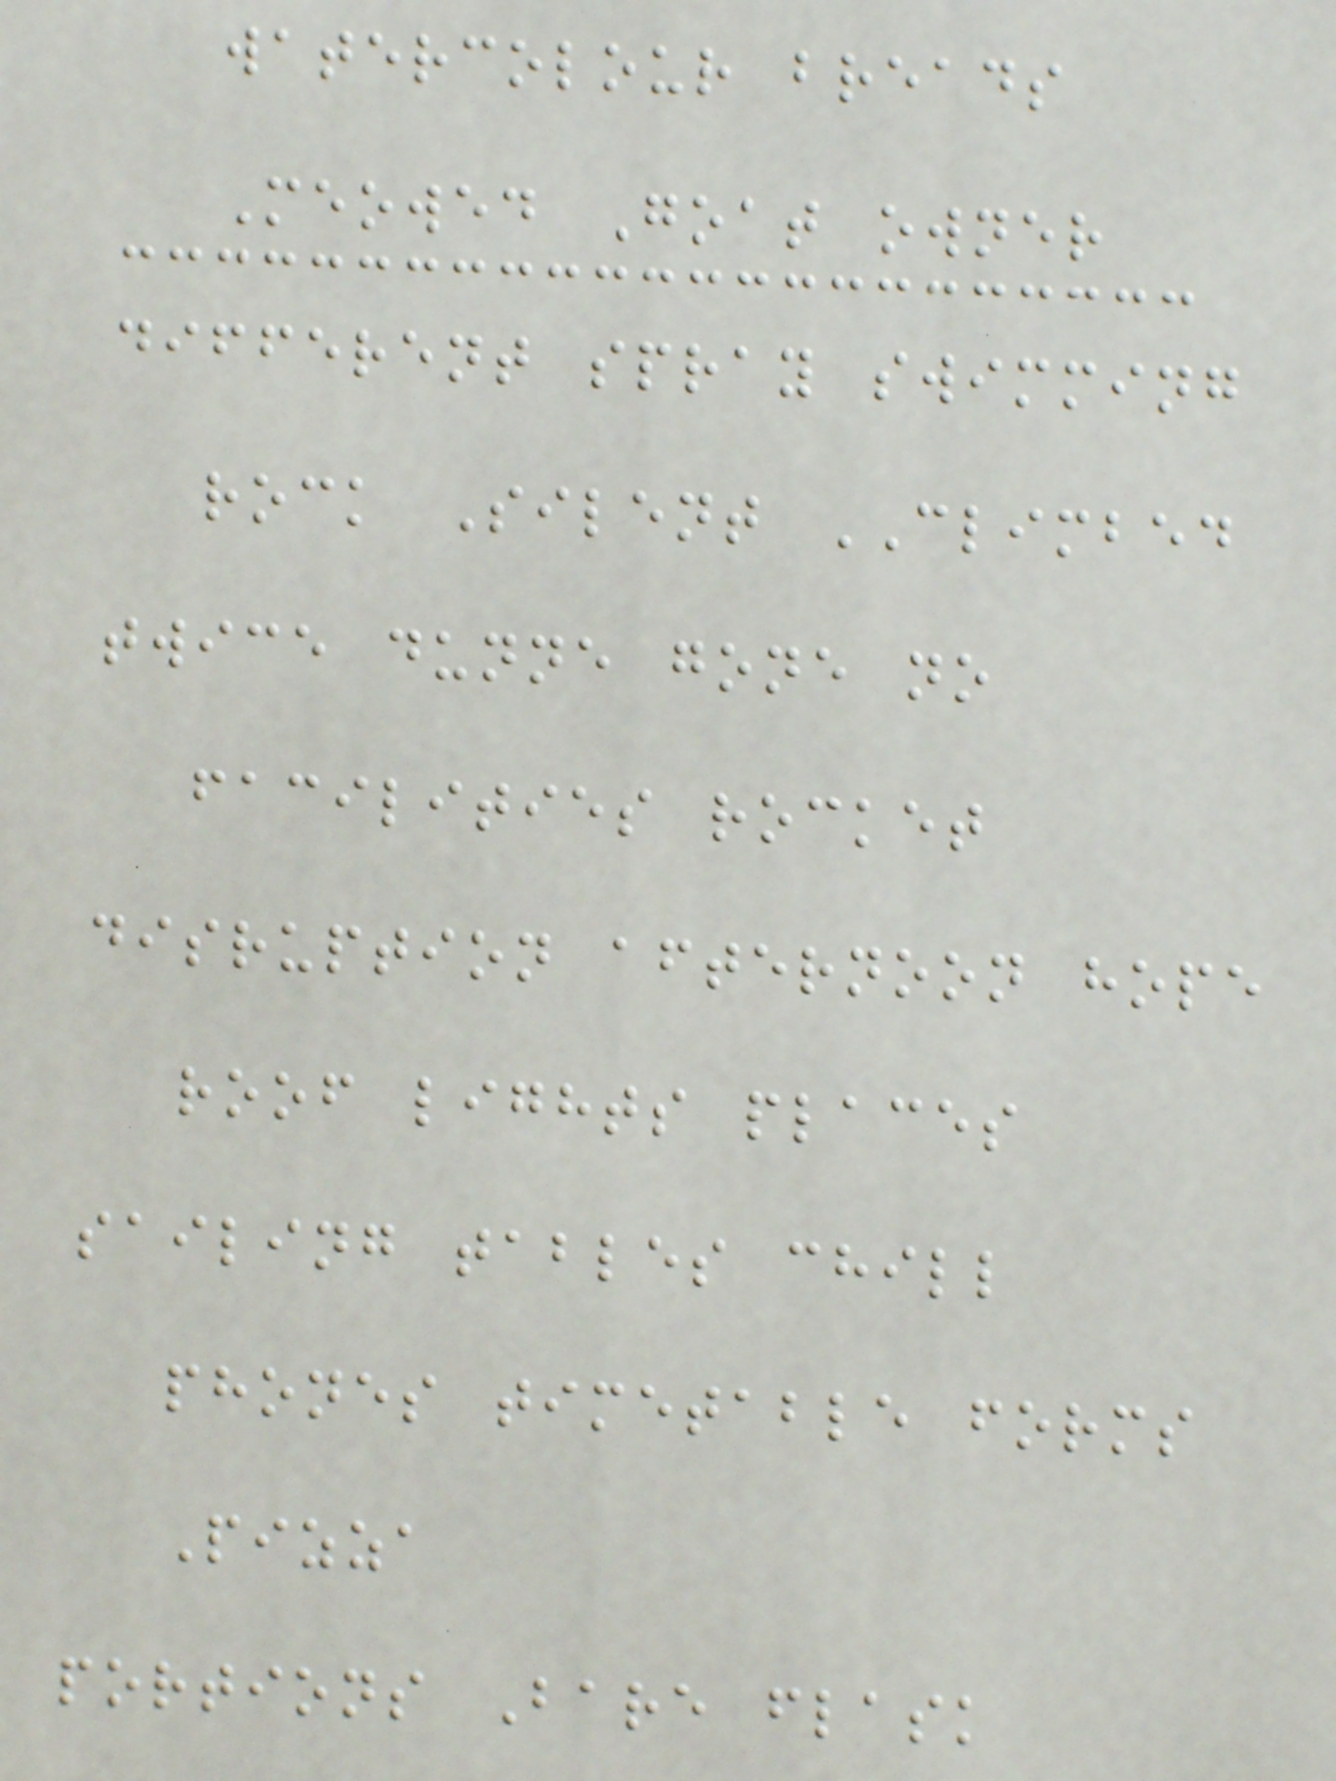watercolour breads
Meowed Goat owner
different spray swimming
rock Silent CLIMBED
twice dunne gone no
facilities rocket
disruption afternoon hope
roof lights places
sailing tables chill
phones timetable forms
Pizza
portions Bare flask
